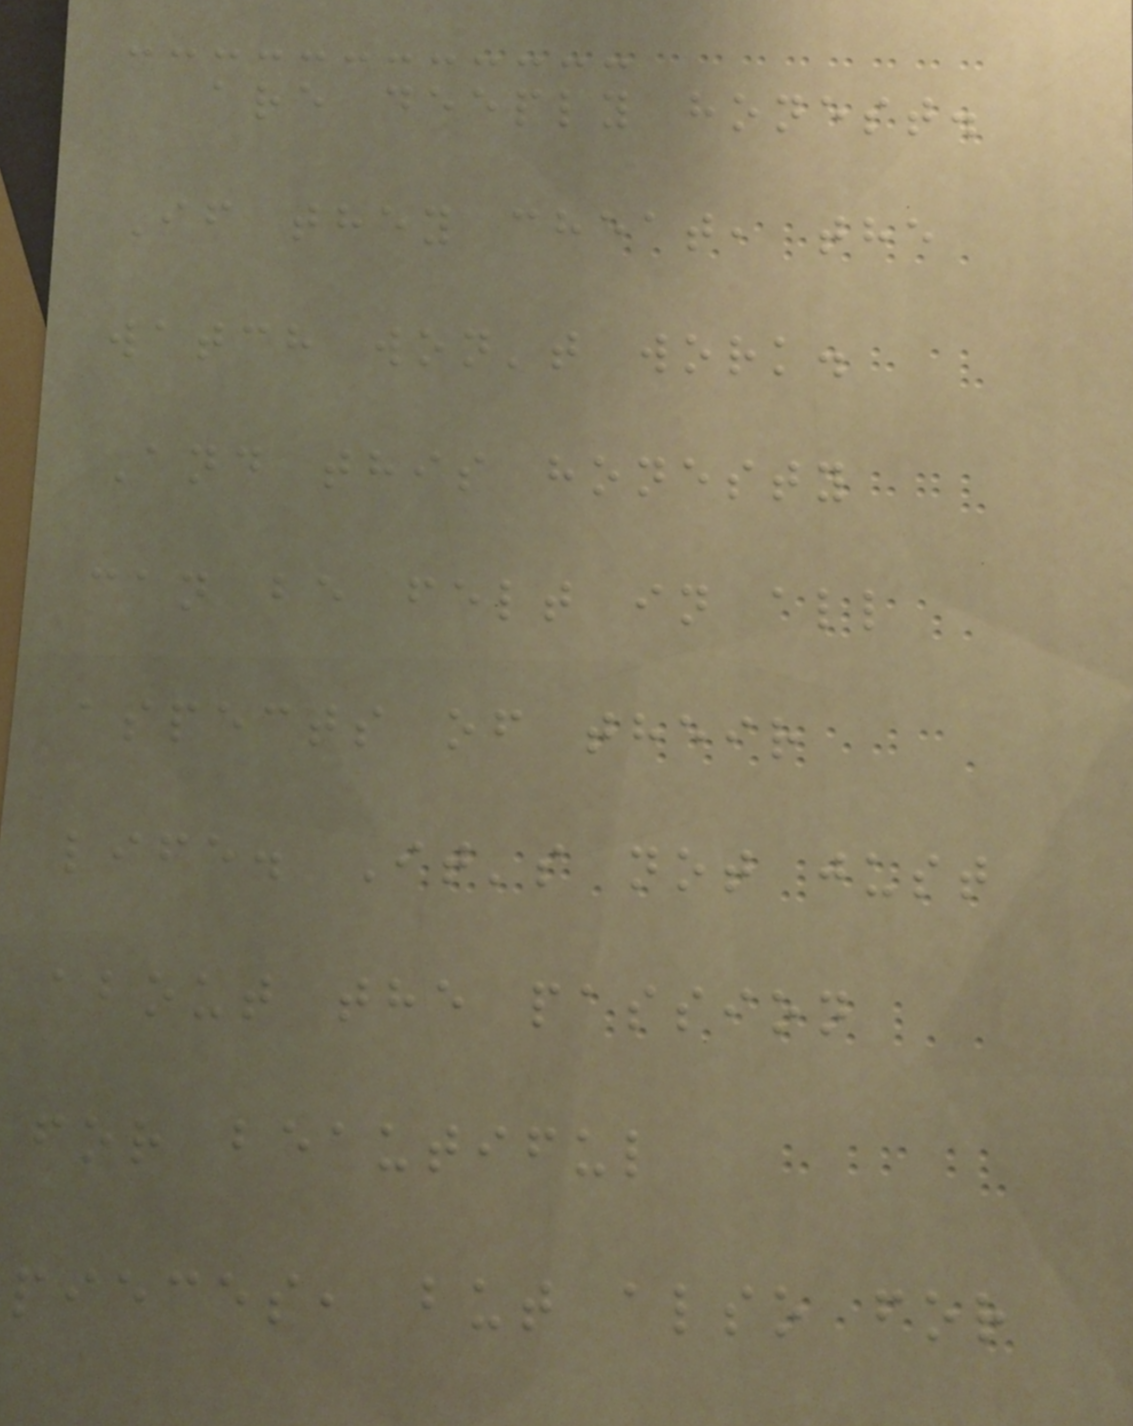are deeply honest.
If they cheat, the
watch won't work.
And this honesty
can be felt in all
aspects of their
life. It's not just
about the passion
for beautiful
pieces, but also for
